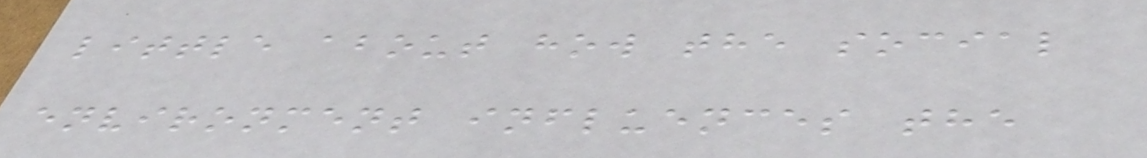little about how the social
environment influences the
